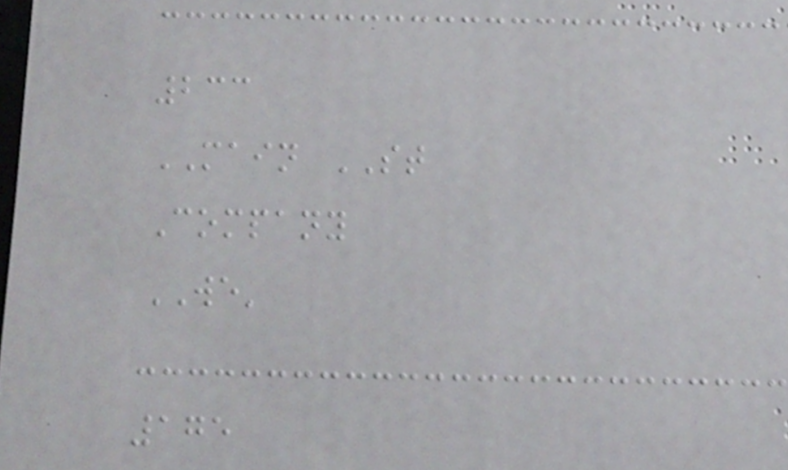233
MAIN ST
Company
WE'
175
